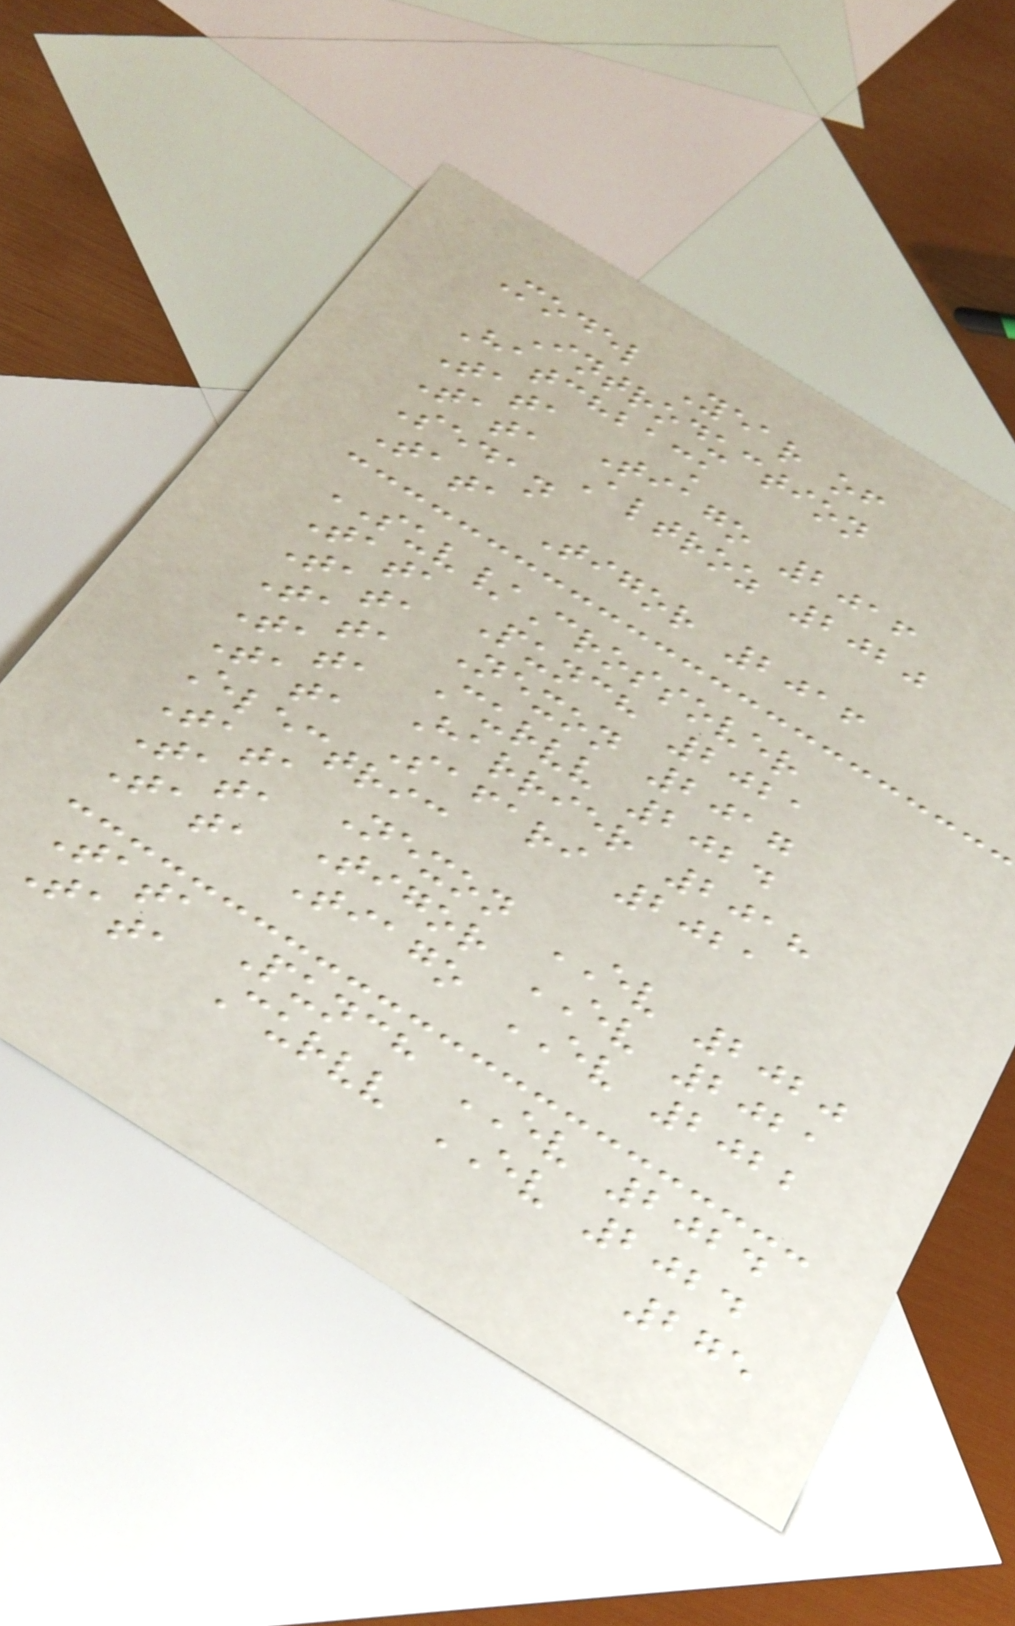Model Year of
Introduction
Hatchback
Tata Tiago 2016
Tata Altroz 2020
Sedan
Tata Tigor 2016
SUV/Crossover
Tata Punch 2021
Tata Nexon 2017
Tata Curvv 2024
Tata Harrier 2018
Tata Safari 2021
Electric
Tata Nexon EV 2020
Tata Tigor EV 2021
Tata Tiago EV 2022
Tata Punch EV 2024
Tata Curvv EV 2024
275
